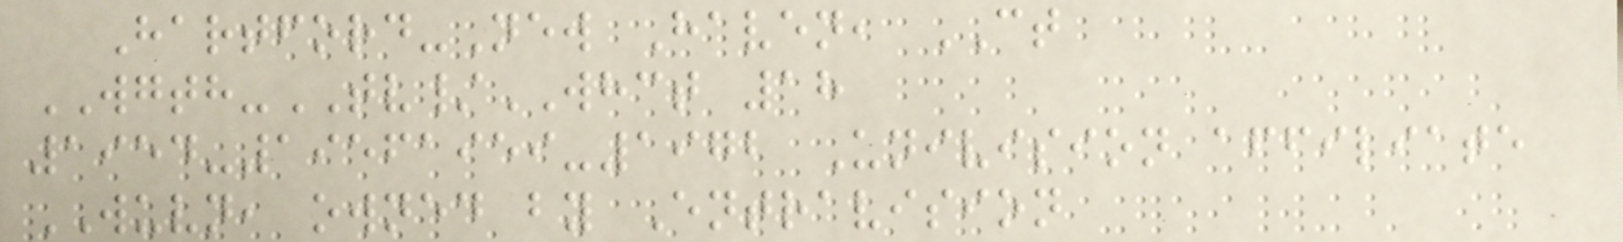Hartford-New Haven, CT
WGTH-TV/WHCT 18
1954-19561959-1972 Univision affiliate
WUVN, owned by Entravision
